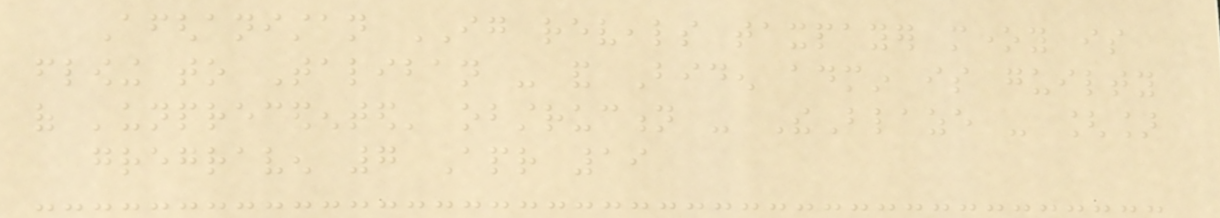Afghanistan IG reveals taxpayer money is
flowing to Taliban - and Biden admin is guilty
of 'unprecedented' obstruction - TheBlaze - []
gregraven 7 Apr 19
